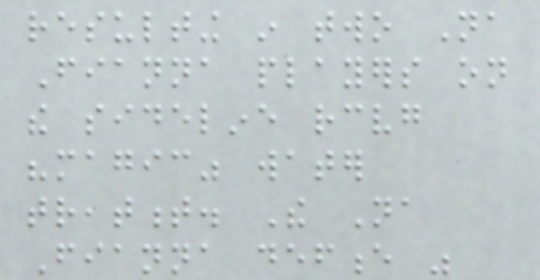resulting in two Na
Fianna players on
the sideline receiving
"magic" water
treatment. The Na
Fianna defence was
